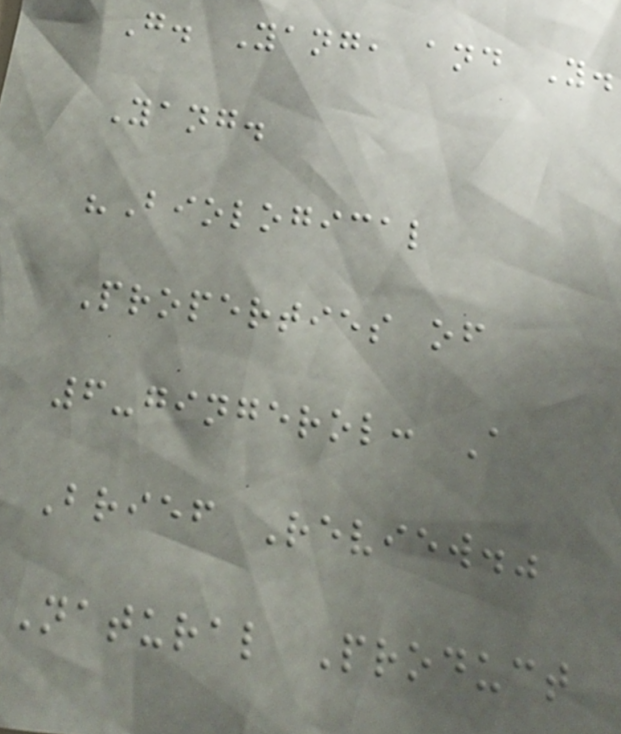G. Yang, and Y.
Yang.
"Biological
Properties of
6-gingerol: A
Brief Review."
Natural Product
